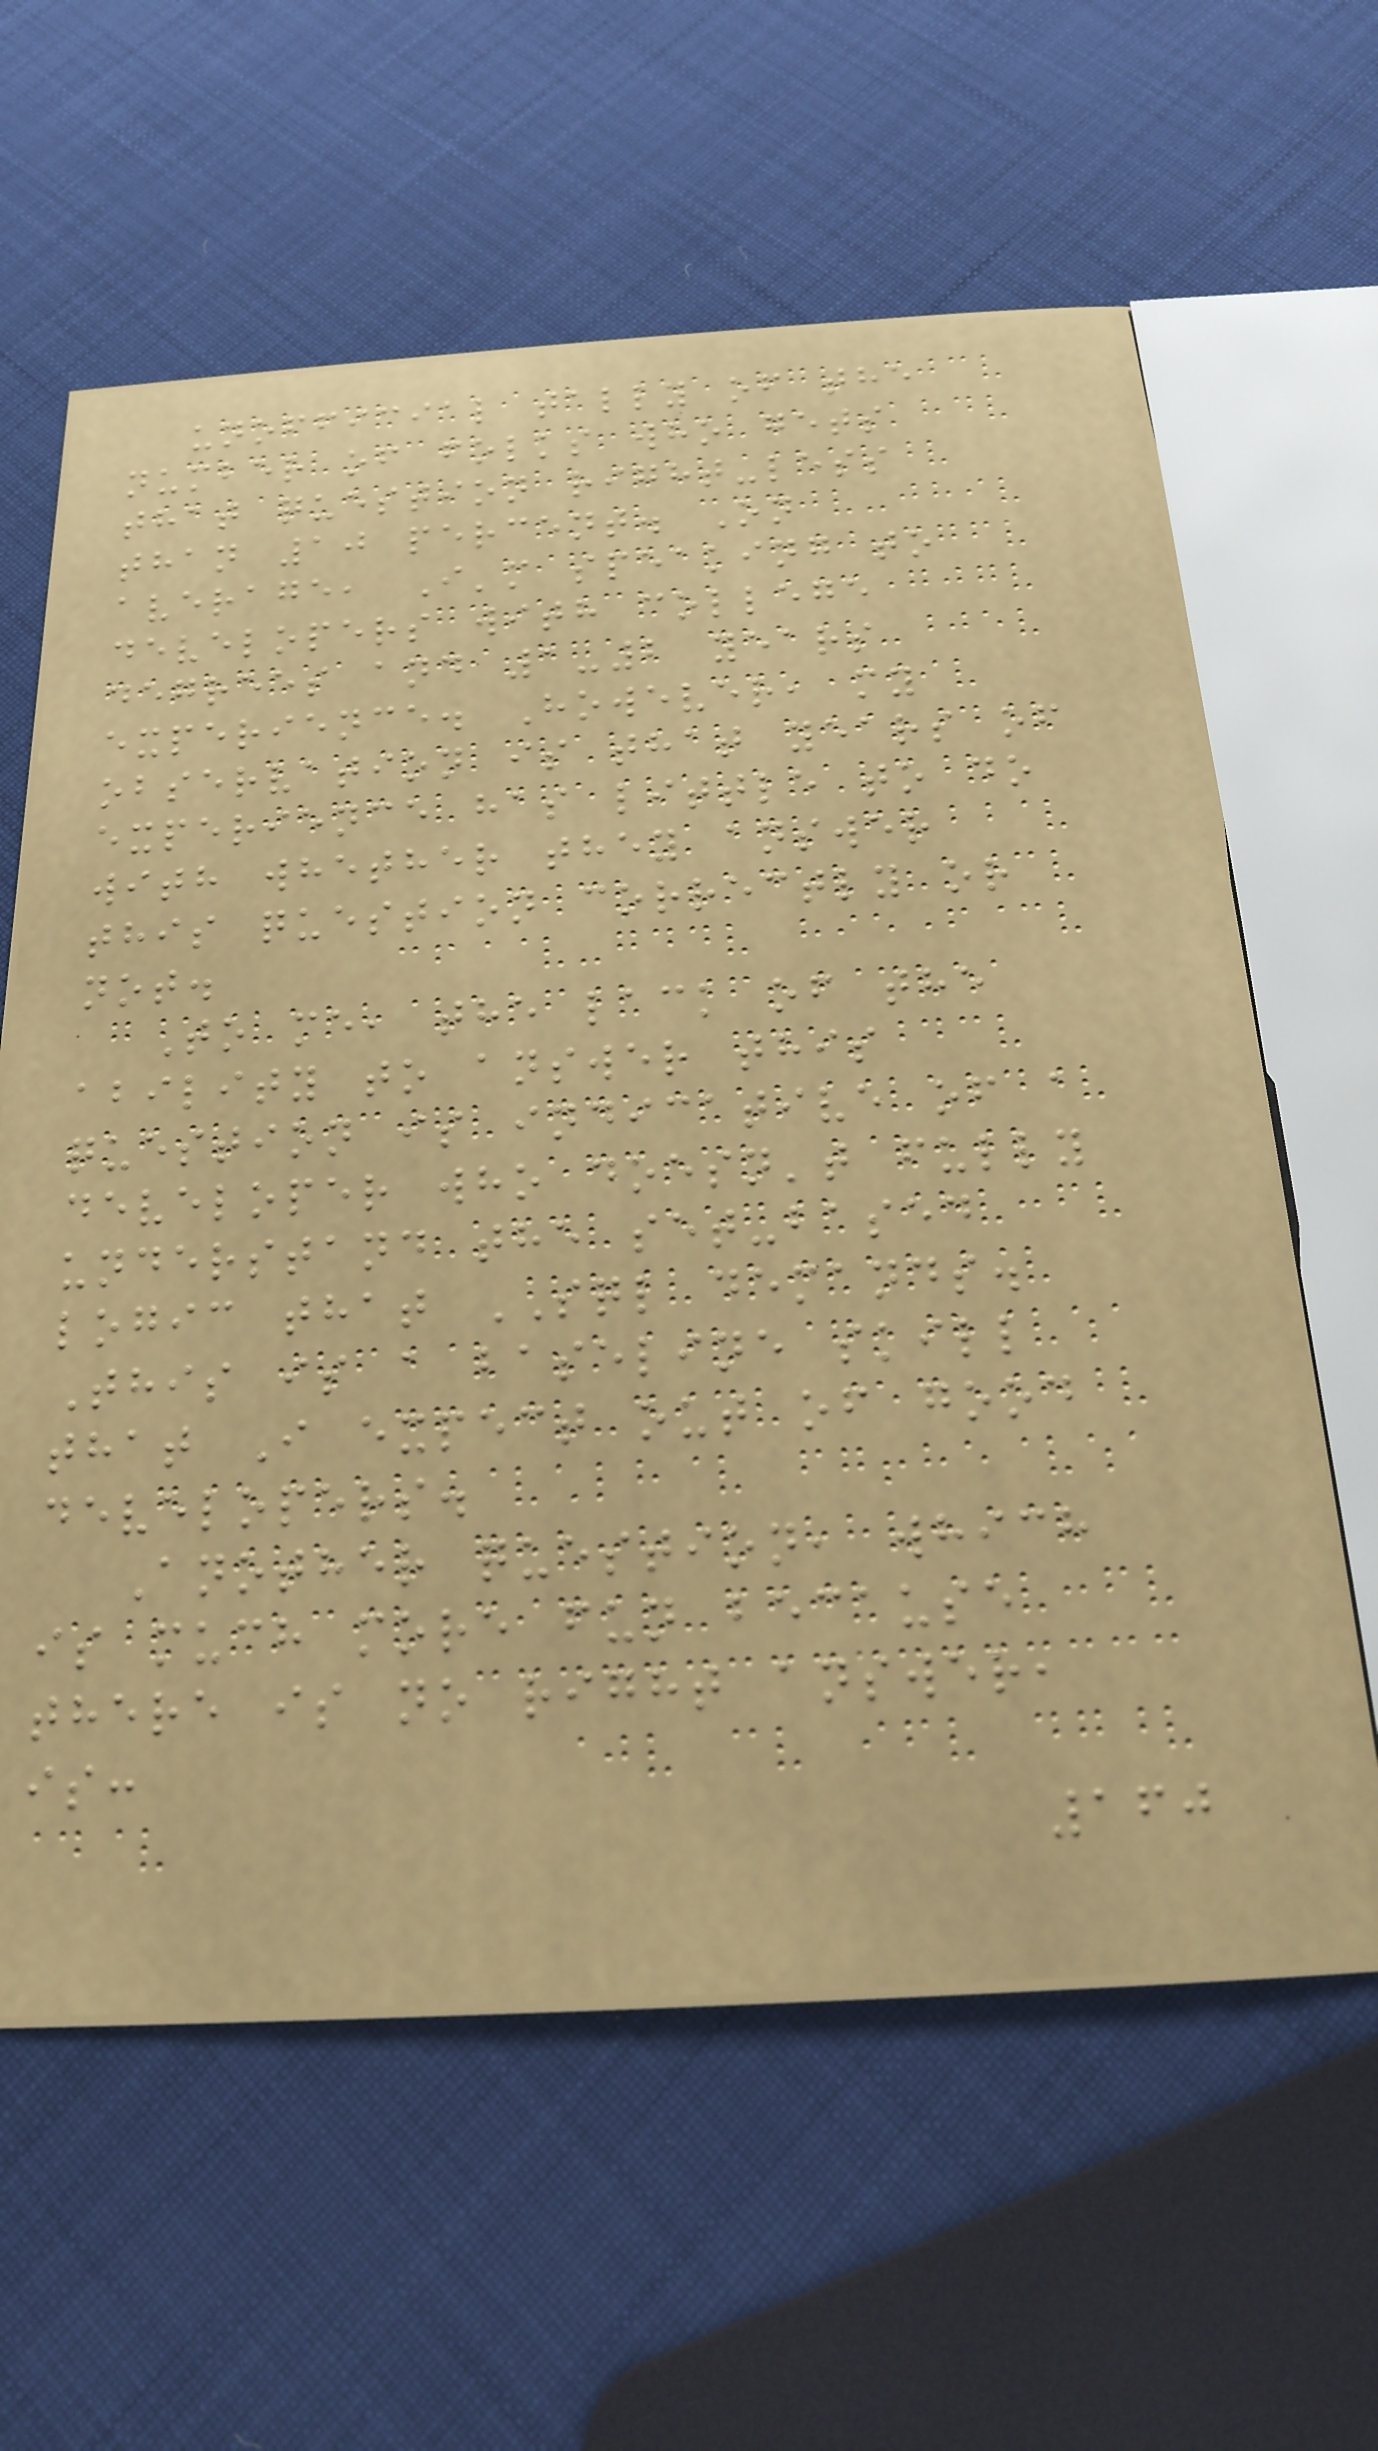unofficial tally of the
number of folks who gets
that question right-less
than 10 percent. On
average, I'm speaking to
developers with college
degrees and 1-2 years
experience. However, my
observation is that years of
experience has little to do
with whether they answer
this question correctly or
not.
To me, the lack of the
ability to answer this
question is indicative of a
developer who doesn't fully
understand the set-based
logic that SQL demands.
This is a baseline skill
that I expect out of good
developers.
Another question, which
is much more fun because
there is no right answer,
is:
160
